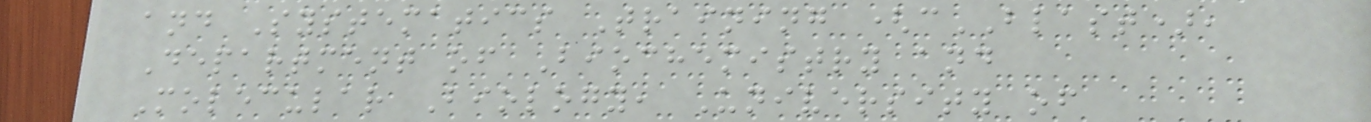and Systematics Training (cBLAST),
Department of Biochemistry and
Molecular Biology, University of
